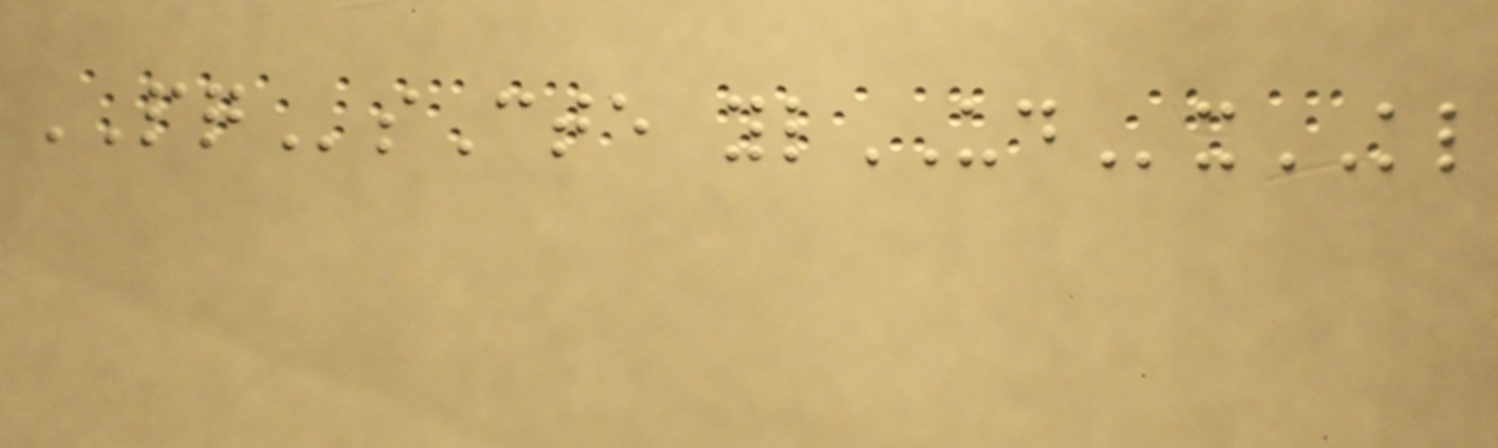PQsCte ylUDxKL
